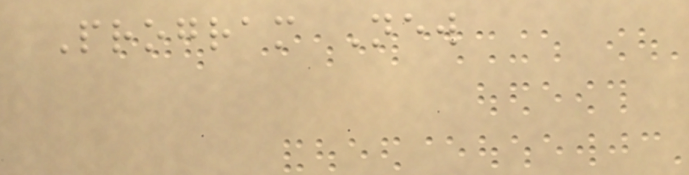Program New
